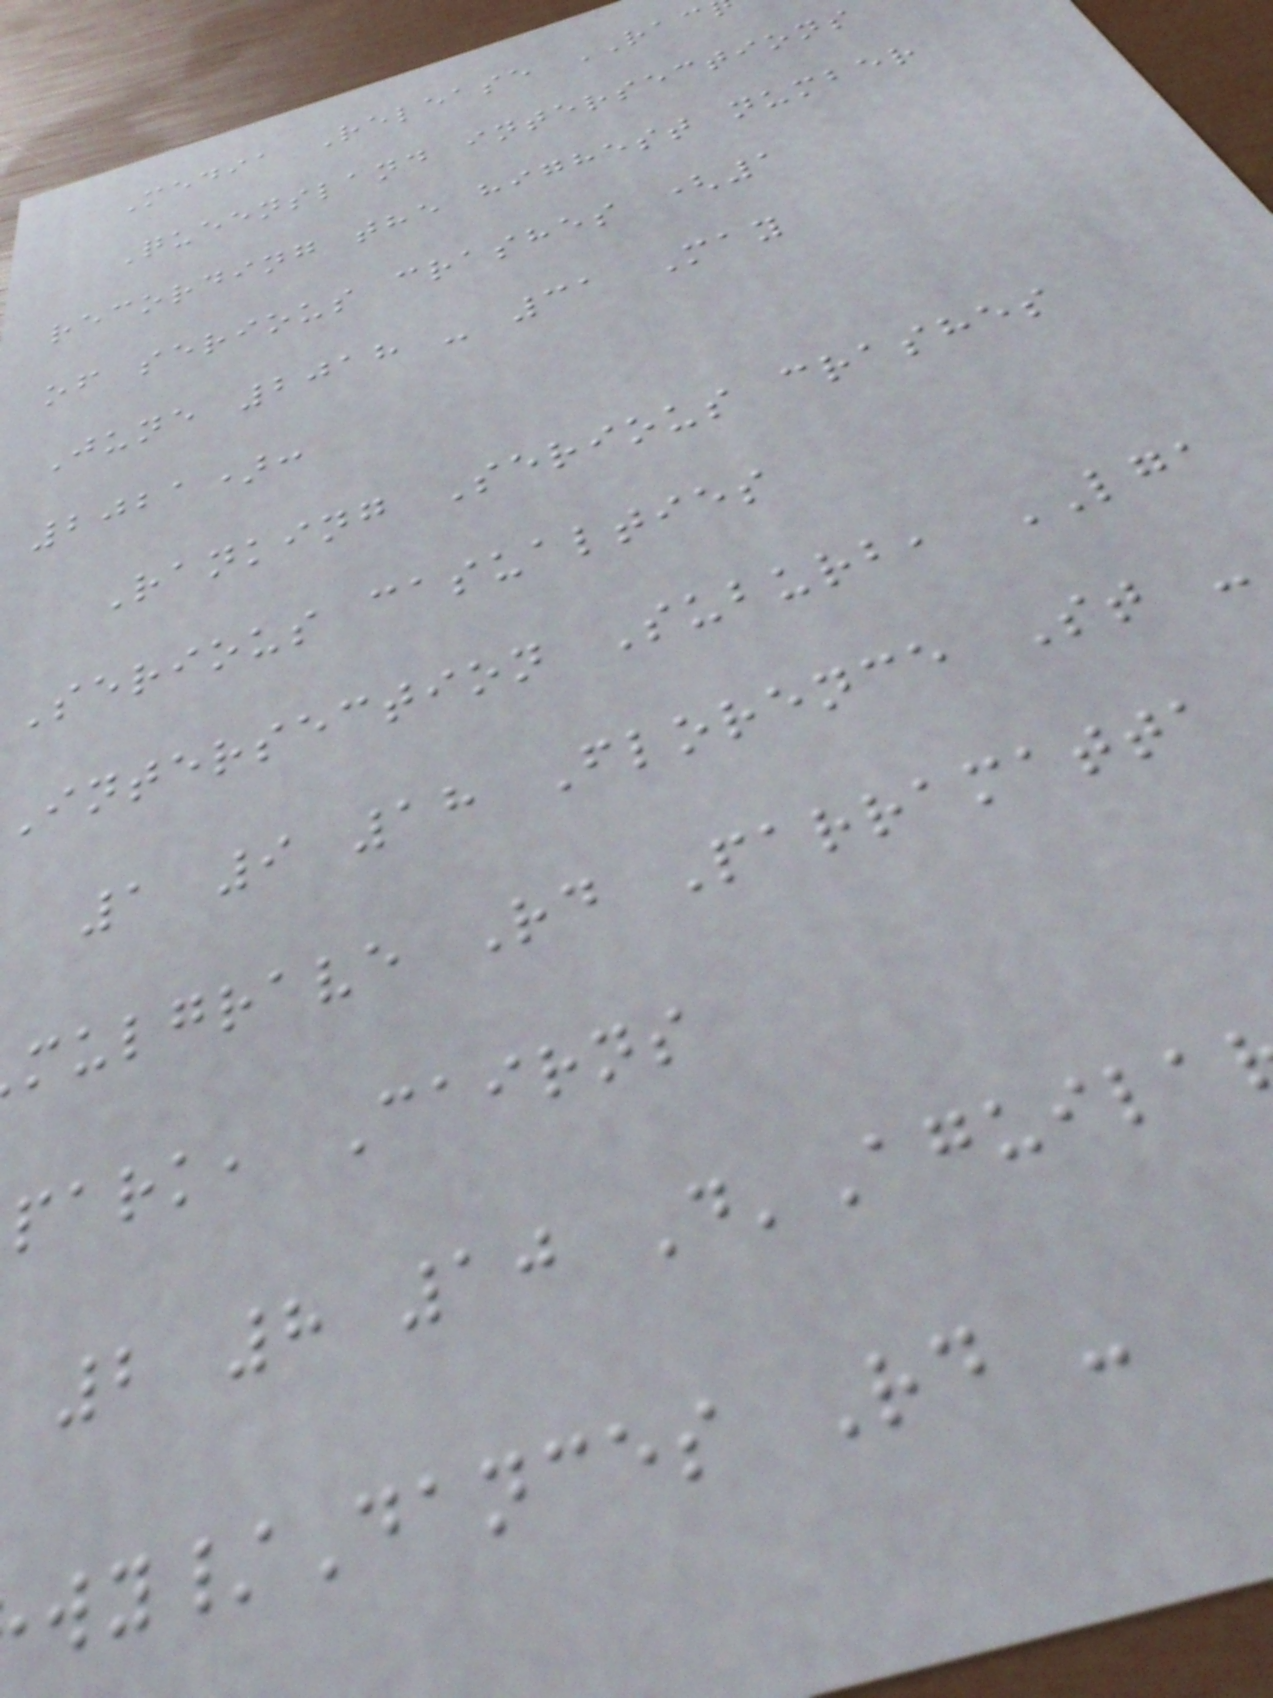Media Release RAC
Queensland intersections
recording the highest number
of serious crashes (1
June 2018 - 31 May
2021):
Ranking Serious crashes
Serious casualties
Intersection Suburb, LGA
1 9 18 Florence St -
mulgrave Rd Parramatta
park, Cairns
2 8 10 D'Aguila
wy/Dances Rd -
